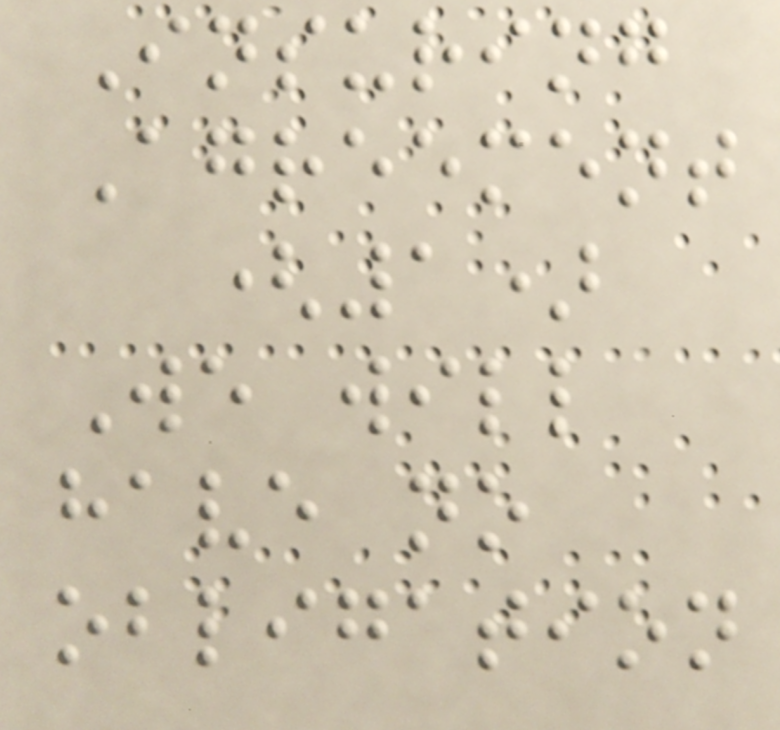Insuring
Agreement
(1)
We will
have no
obligation
